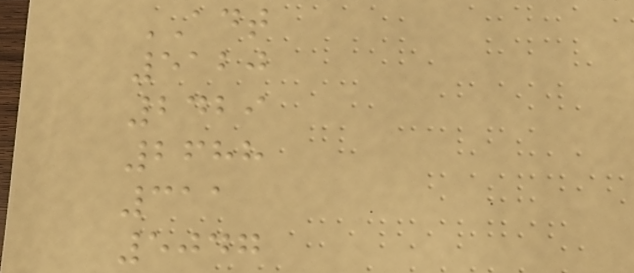ADT
5120
2429
2688
311
5047
